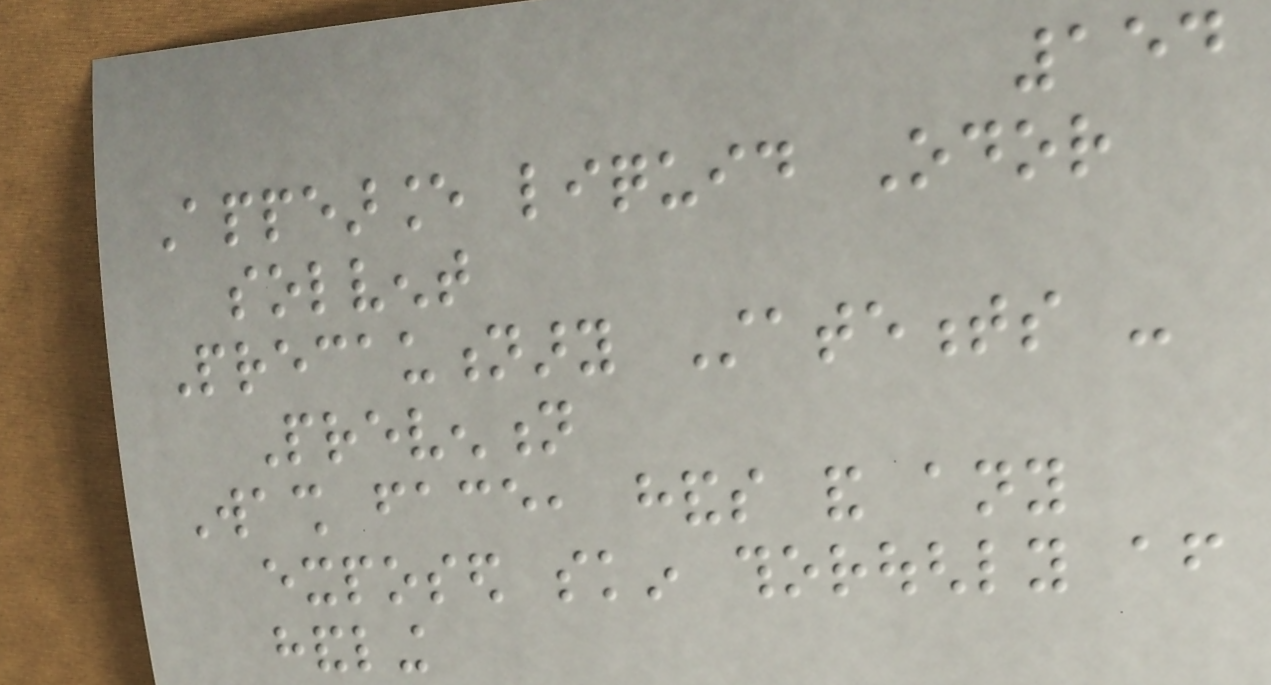154
Appearance liquid Odor
solvent
Precautionary Statements -
Prevention
Wash face, hands and any
exposed skin thoroughly after
handling
